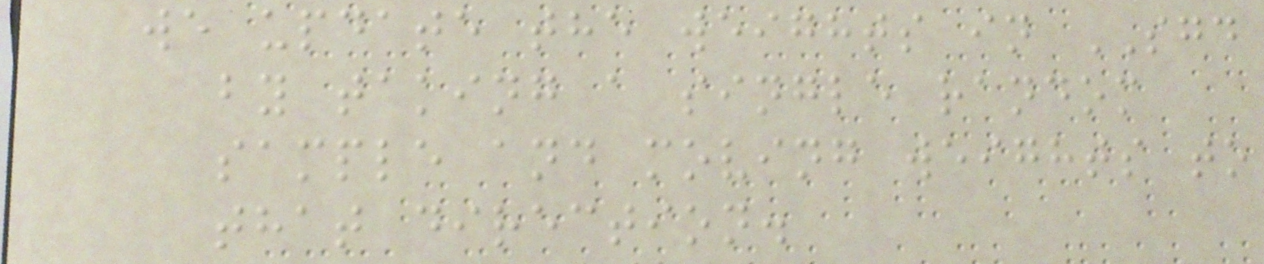we update the weights in SGD
by taking a single random
sample and moving weights to
that direction.
